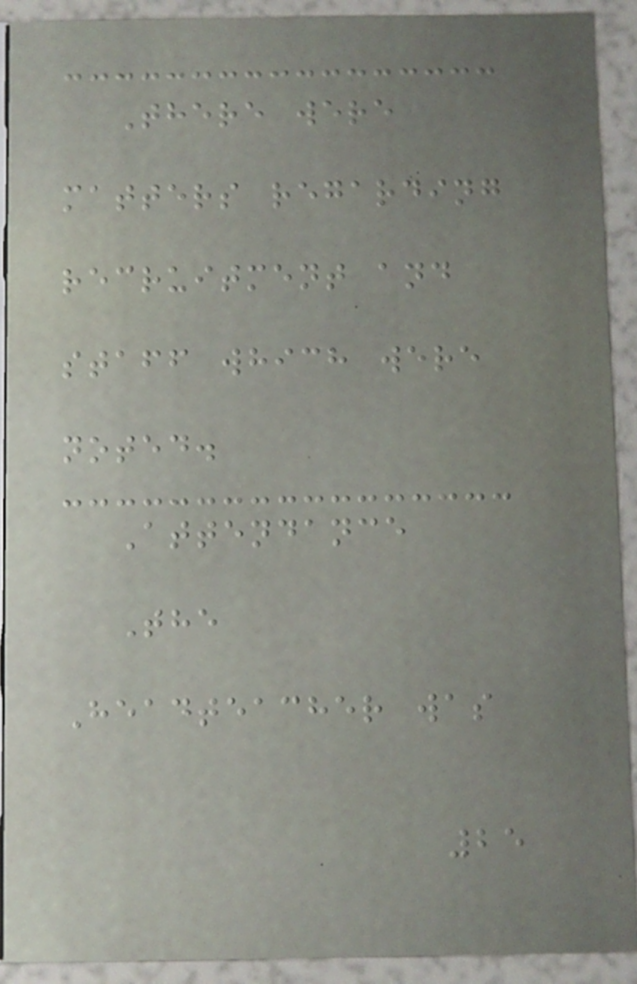There were
matters regarding
recruitment and
staff which were
noted.
Attendance
The
Headteacher was
25
